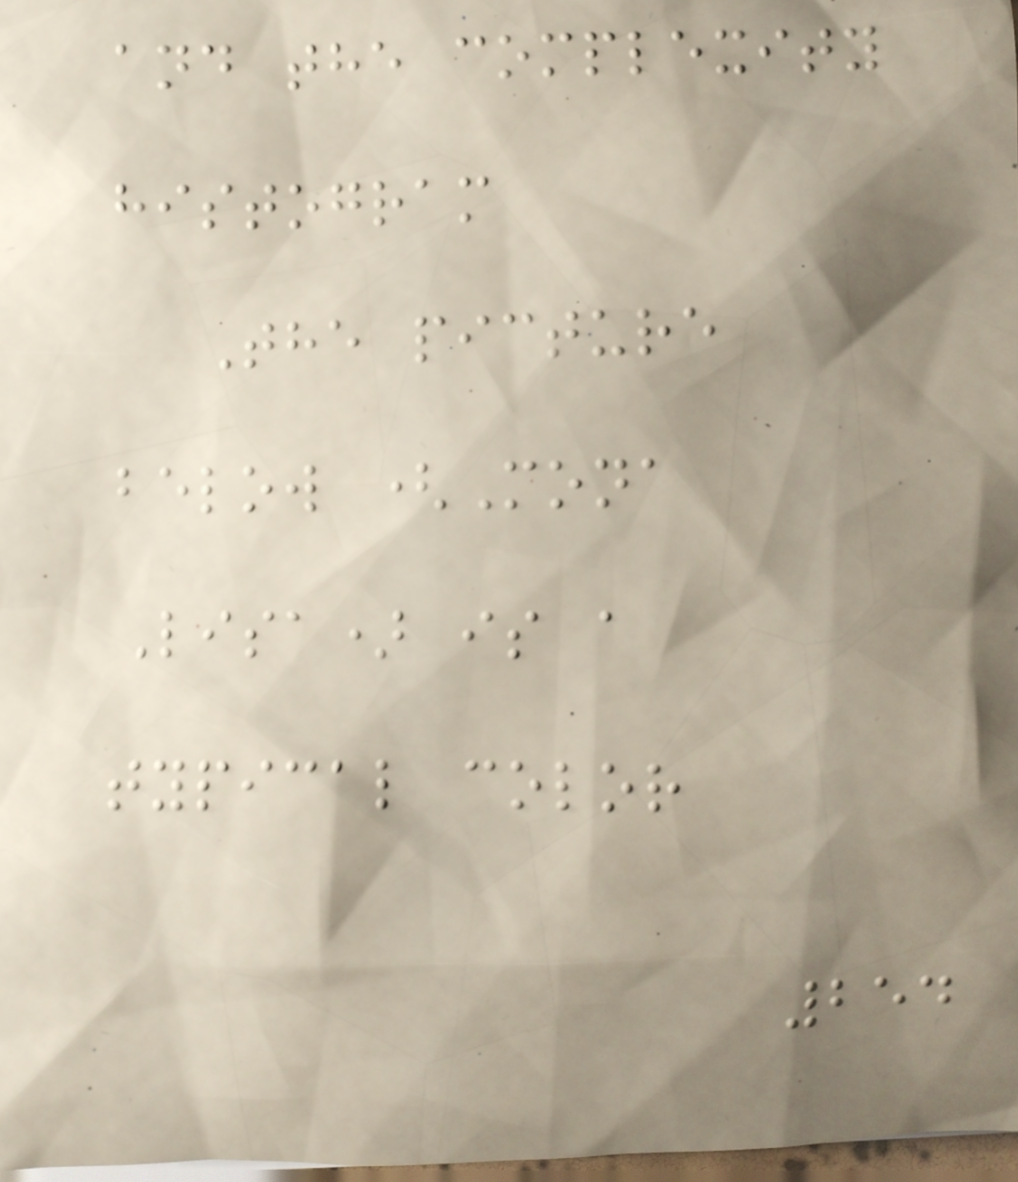and the complexity
histogram
The picture
below (Mona
Lisa) is a
typical color
254
